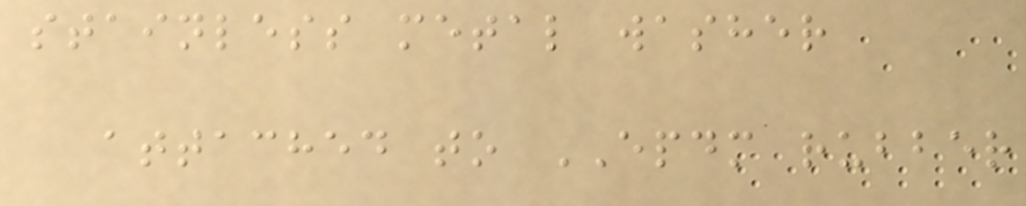stainless metal washer
attached to EPDM rubber
